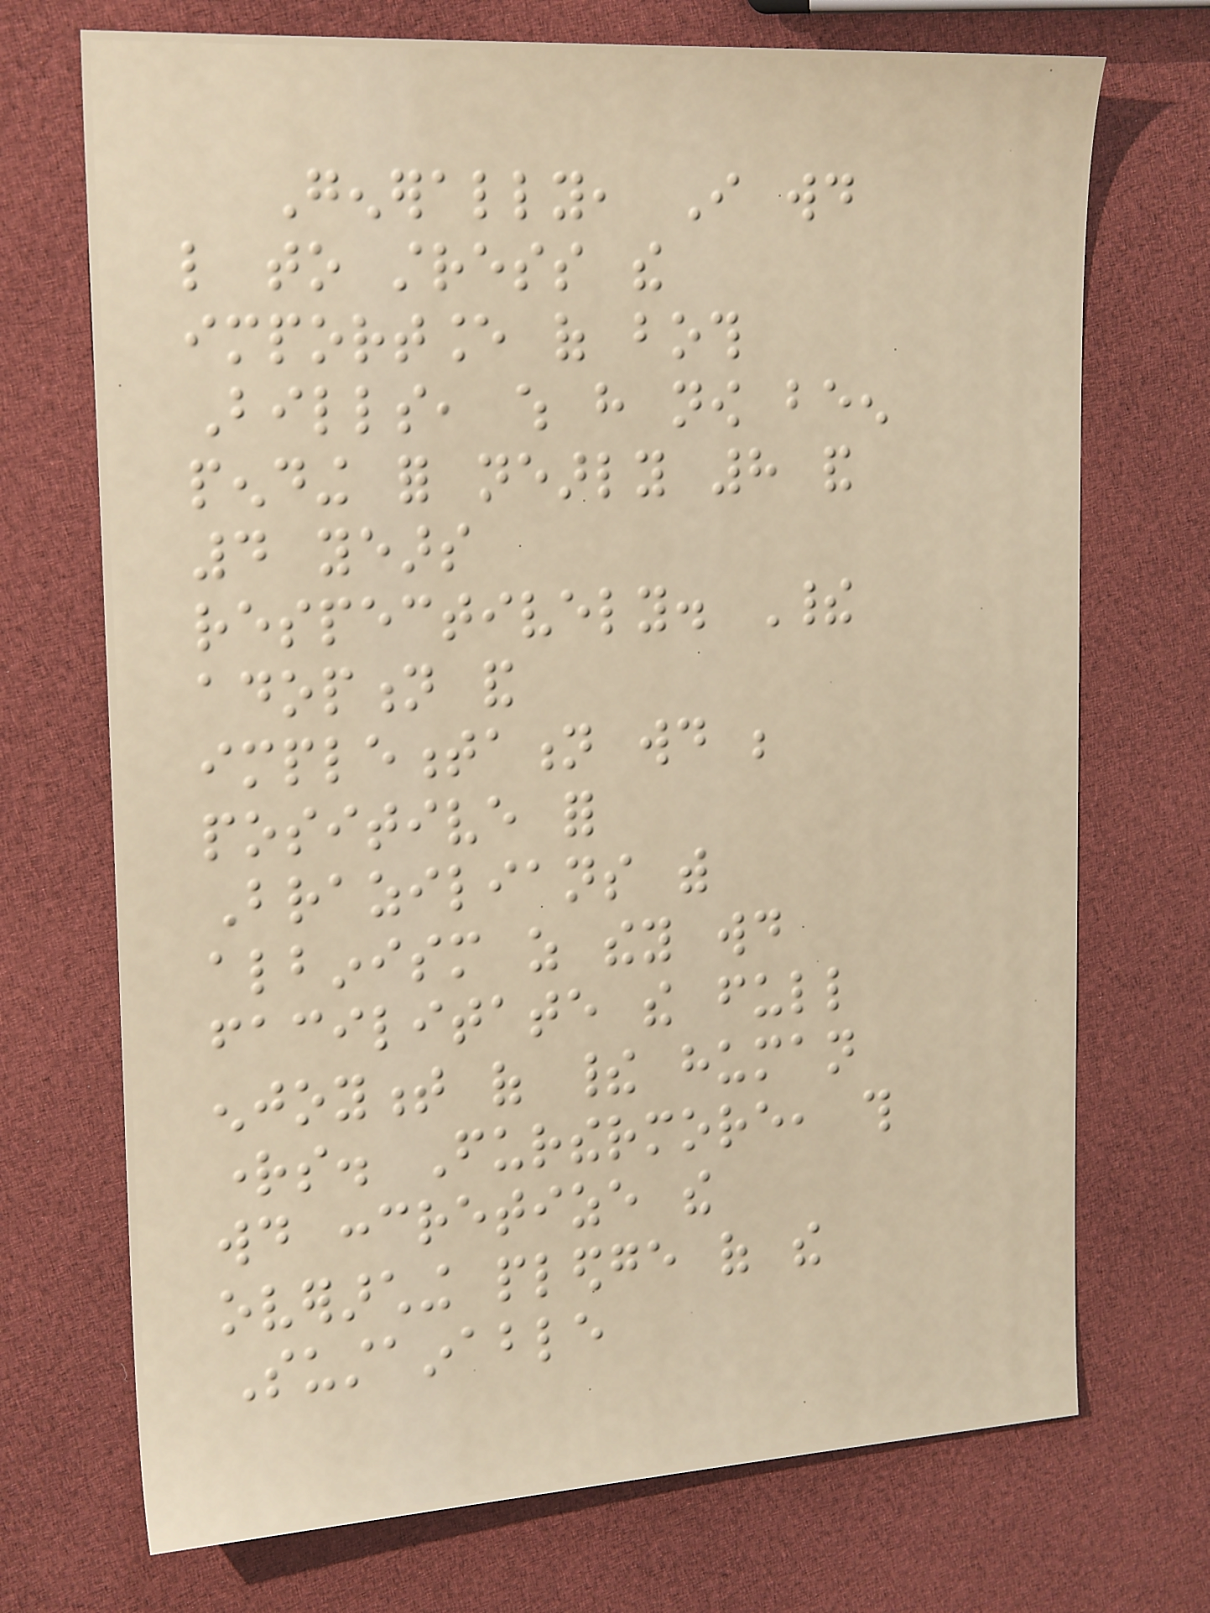Generally, I would
like to stress the
importance of both
Bills, which have now been
pending for nearly 8 and
4 years
respectively. Their
adoption and
implementation would be
positive for
Brazilians with
albinism as they would
facilitate the full
enjoyment of their human
rights. Furthermore, this
would concretize the
overarching pledge of the
Sustainable
